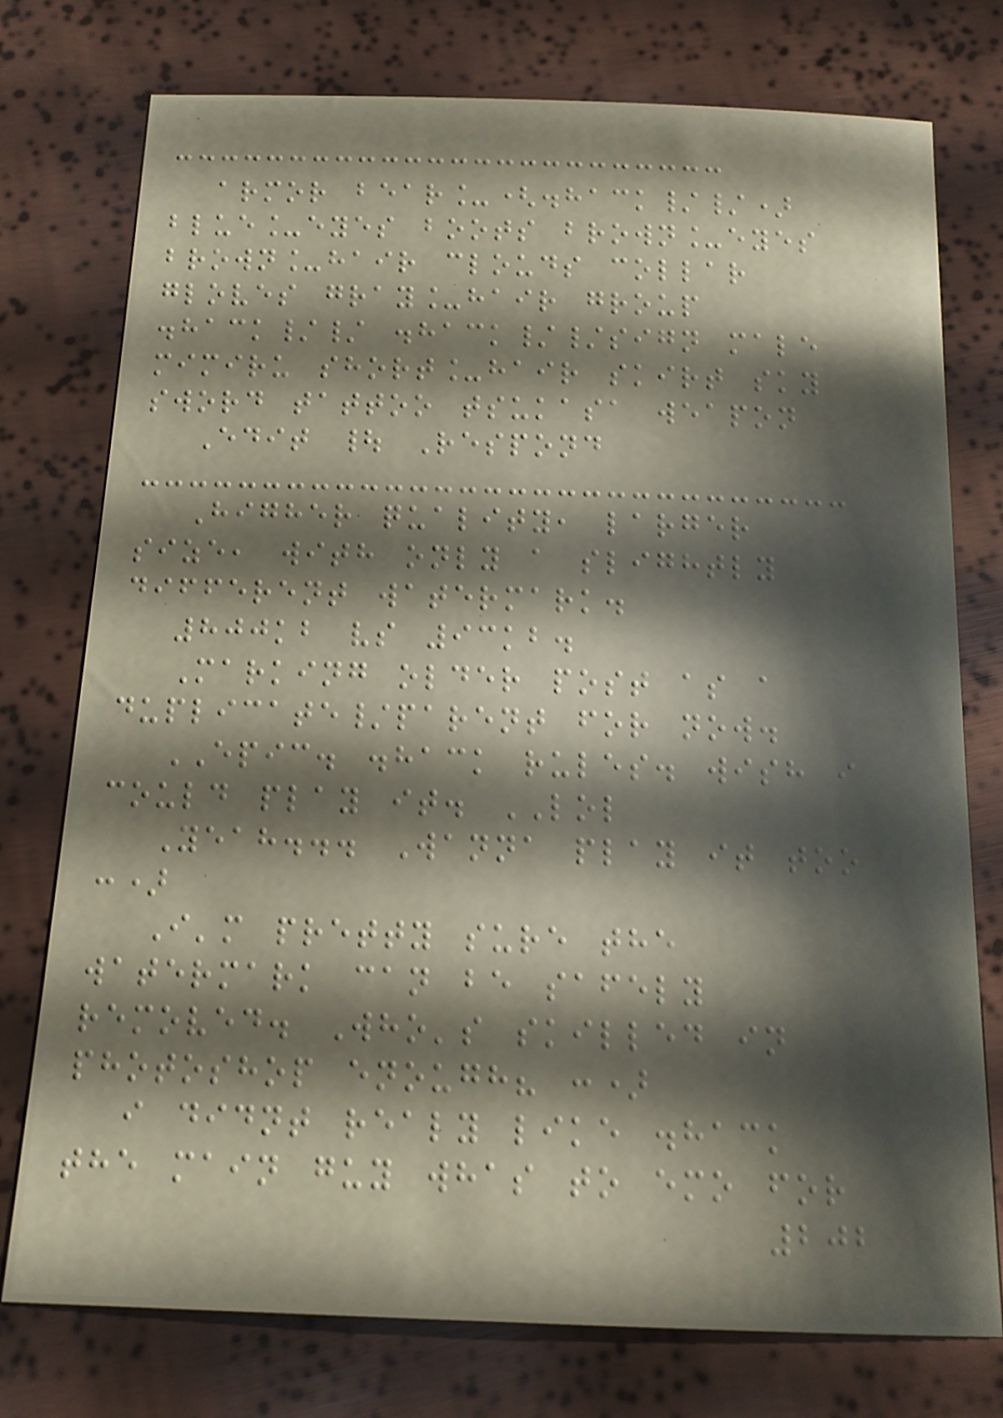armor bear_(.hack//)
blue_eyes boots brown_eyes
brown_hair clouds collar
gloves gray_hair group
.hack// .hack//sign male
mimiru short_hair skirt sky
sword tattoo tsukasa weapon
Edit | Respond
Higher quality, larger
size, with only a slightly
different watermark.
800kb vs 93kb.
Marking older post as a
duplicate/parent for now.
EPIC. .hack rules. wish i
could play it. LOL
Yeah... Wanna play it too
:)
I'm pretty sure the
watermark can be safely
removed. Who's skilled in
photoshop enough? :)
i didnt realy like .hack
the main guy whas to emo for
202
